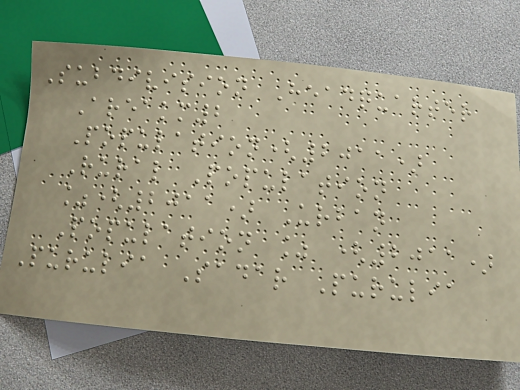Subdivision Headquarter
Areakm2
Population(2011)
Rural Population
%(2011) Urban
Population % (2011)
Purulia Sadar Purulia
